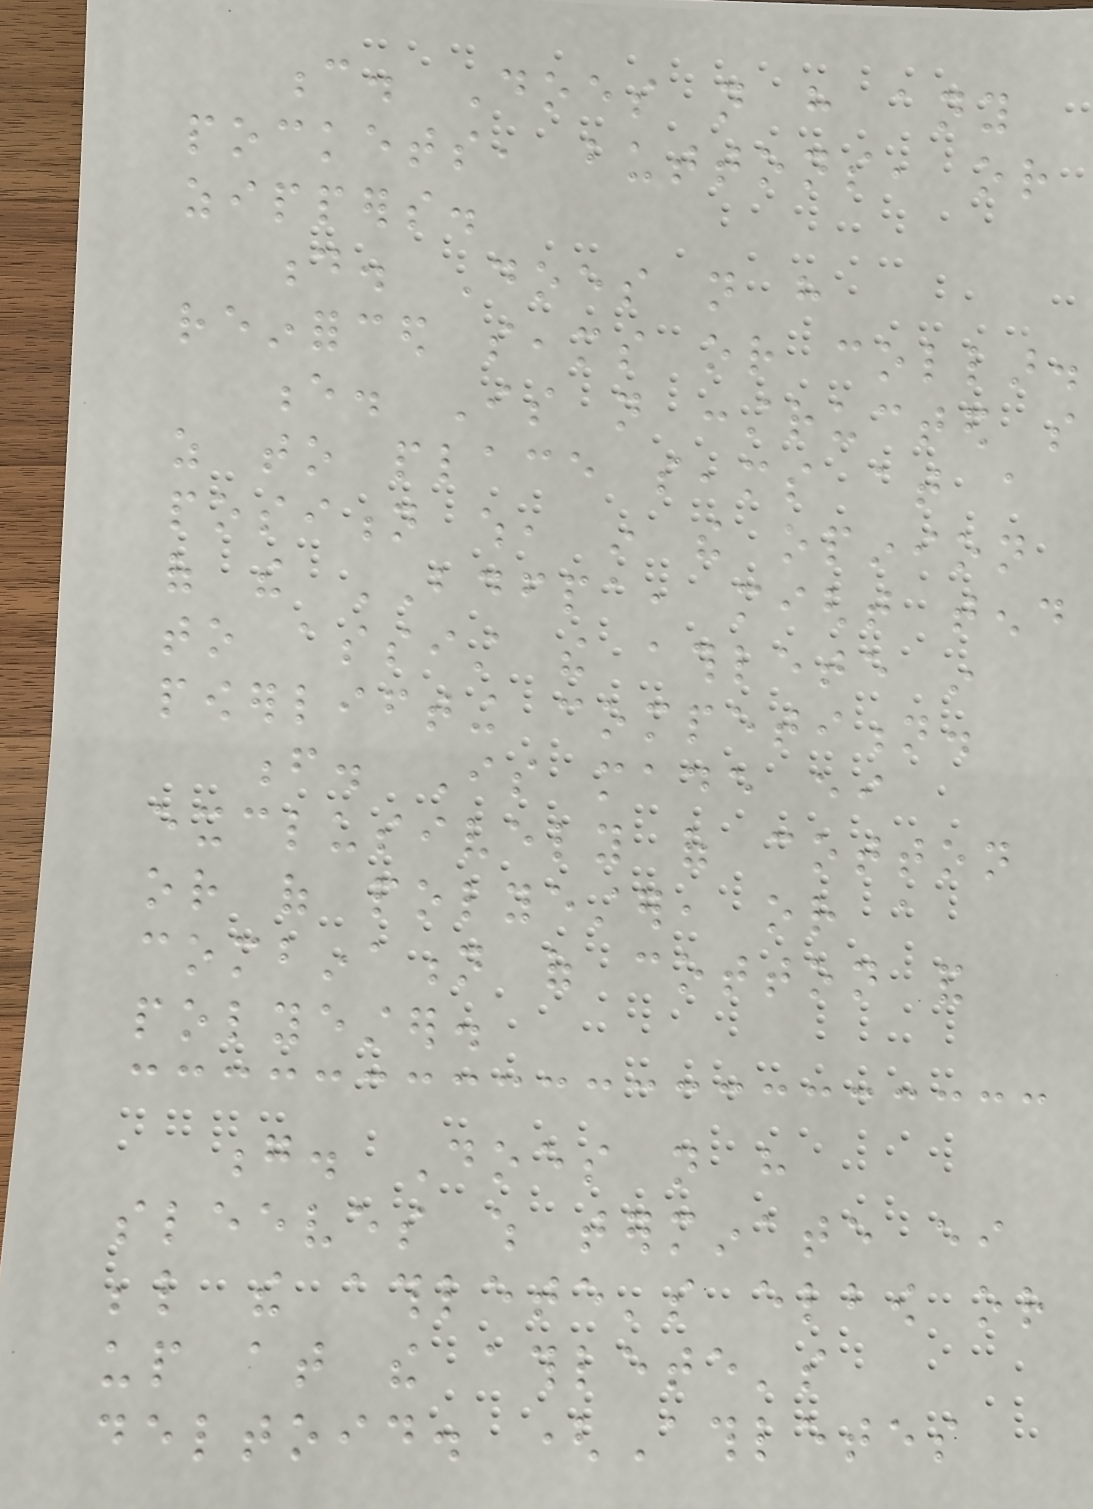c. Does not have any
pockets, buttons, or
zippers.
d. Does not have
reinforced seams or collar.
e. Is not constructed so
as to place seams at a
position which, in the opinion
of the BDFPA, might tend
to assist the athlete in
powerlifting competition.
f. Is made either
exclusively of cotton
or of polyester, or a
combination of cotton and
polyester.
g. Does not have
sleeves which terminate either
below the athlete's elbow or
up at the athlete's
deltoid. (Athletes
